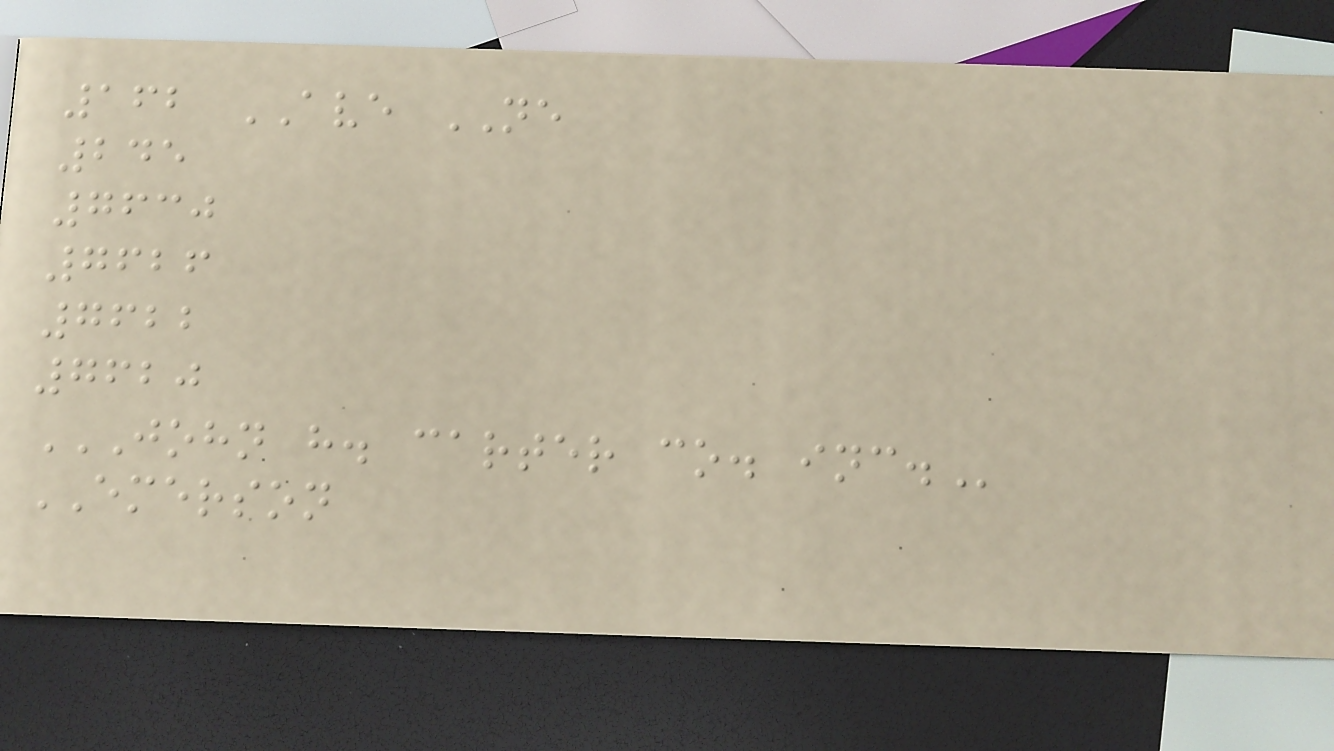162 AVE NE
245
7630
7626
7622
7620
JOHN H. CARTER CO. INC.
EMERSON
